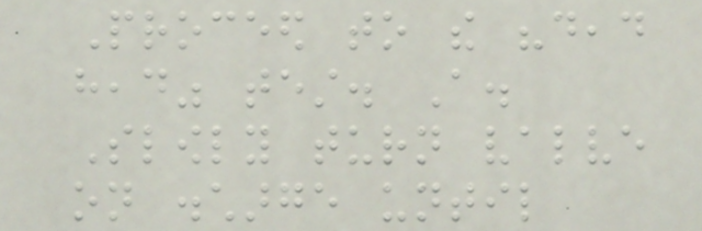Proceed to the "dead
head" test. A.
Slowly turn valve
on discharge until
